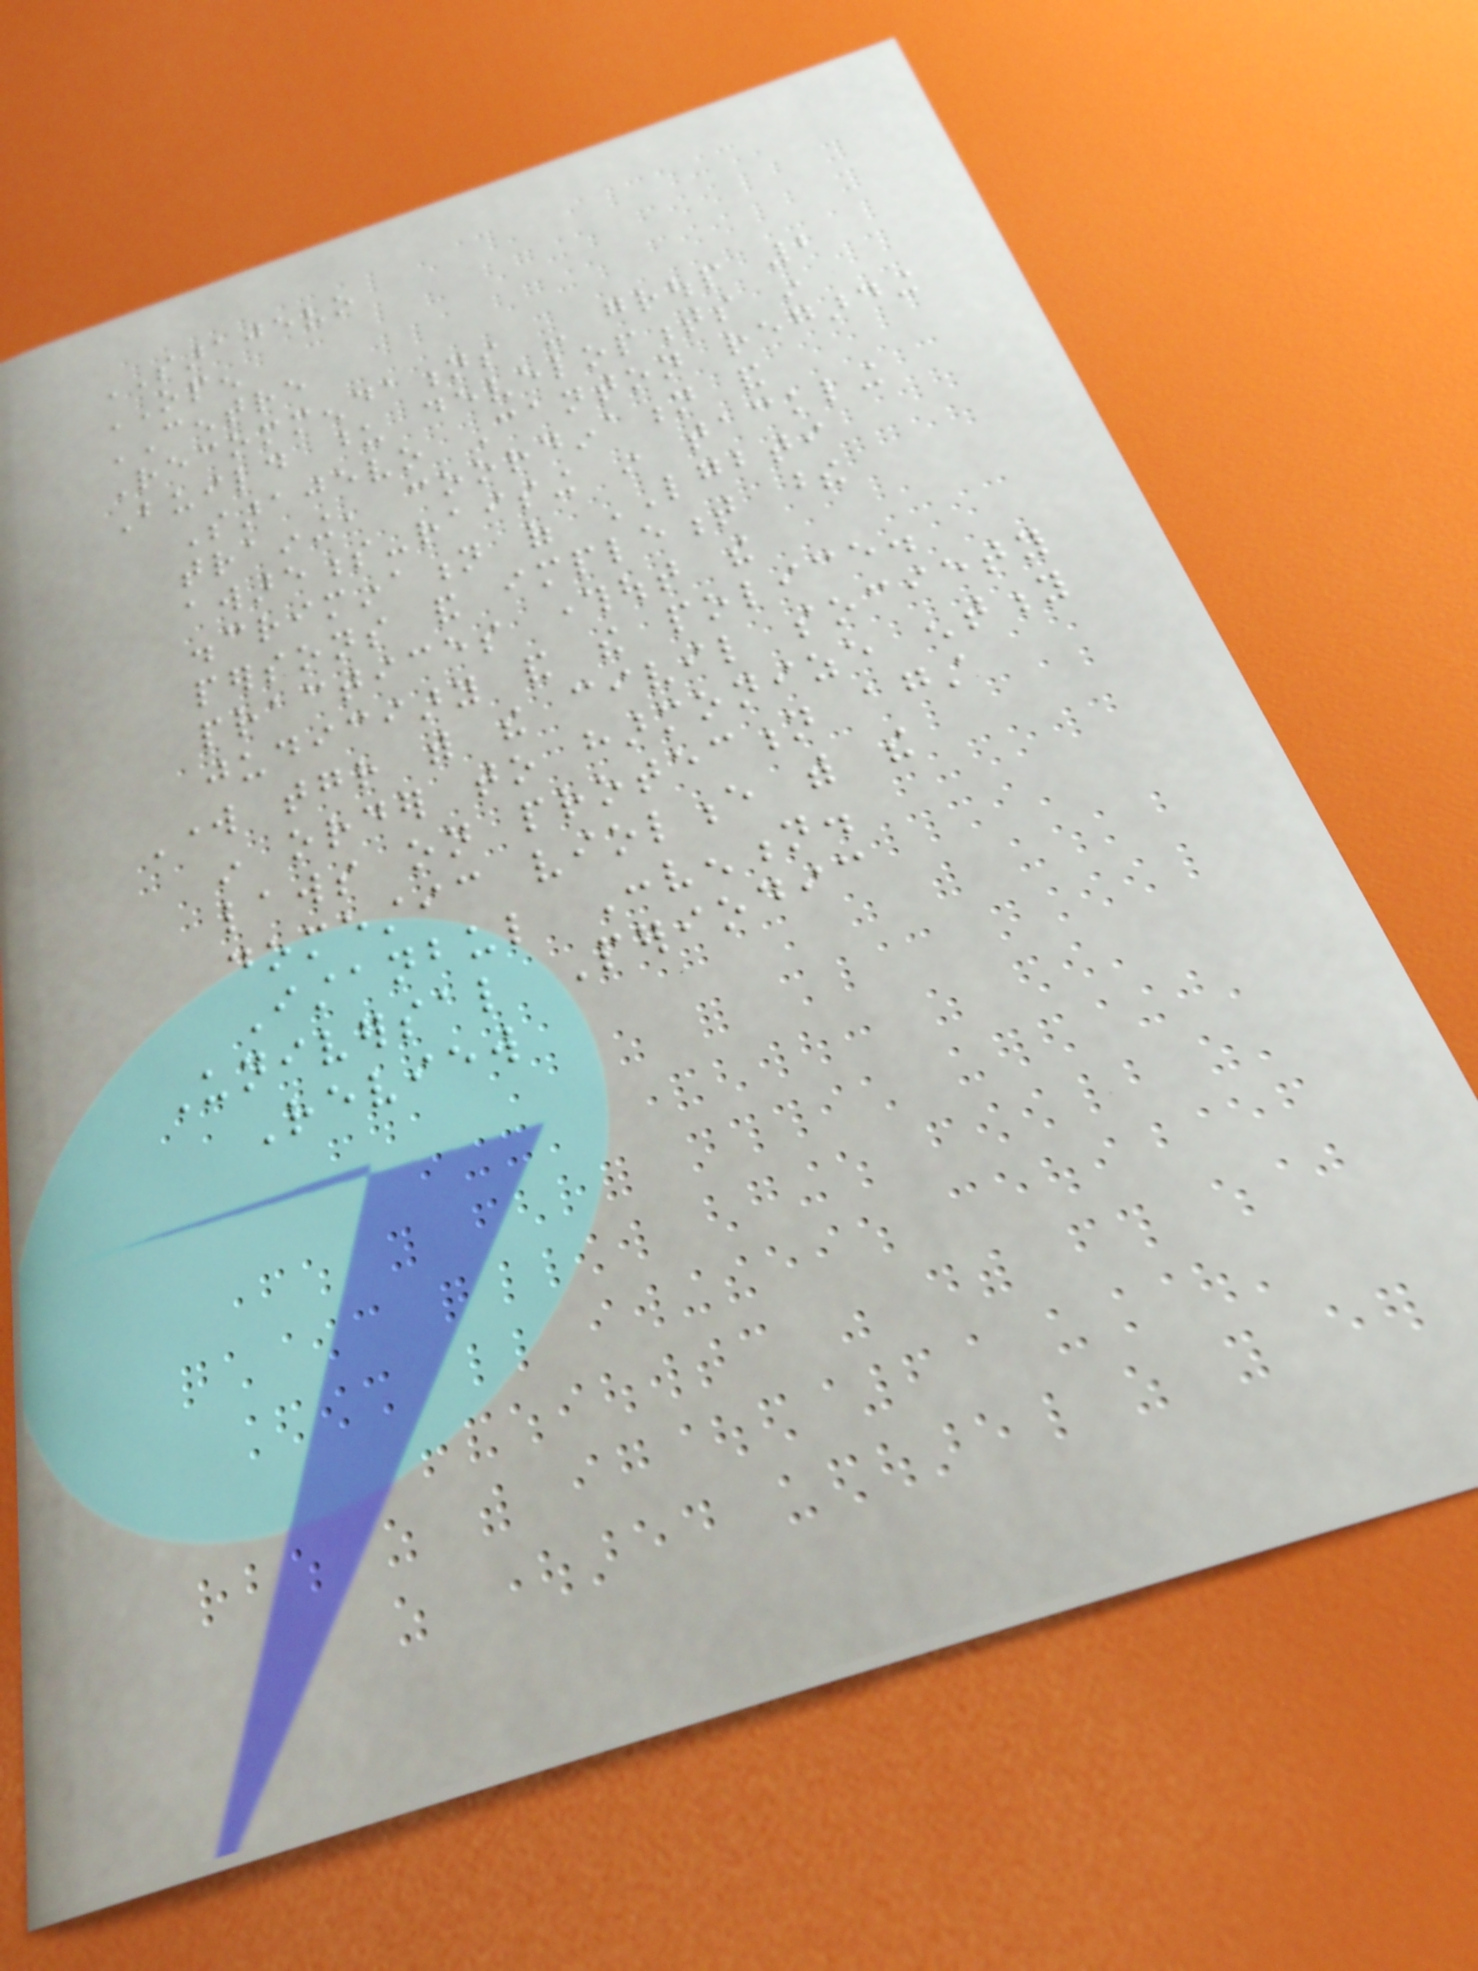SARAJEVO
OPEN
CENTRE
Recommendations - group 2
Build upon developments in
Sarajevo Canton regarding
training, coordination and
awareness-raising in tackling
discrimination of LGBTI
persons and implement these
practices throughout the
judiciary and the police.
Work together with the civil society
in order to harmonize entity
laws on protection against
domestic violence with the
Istanbul Convention.
Universal Periodic
Review
